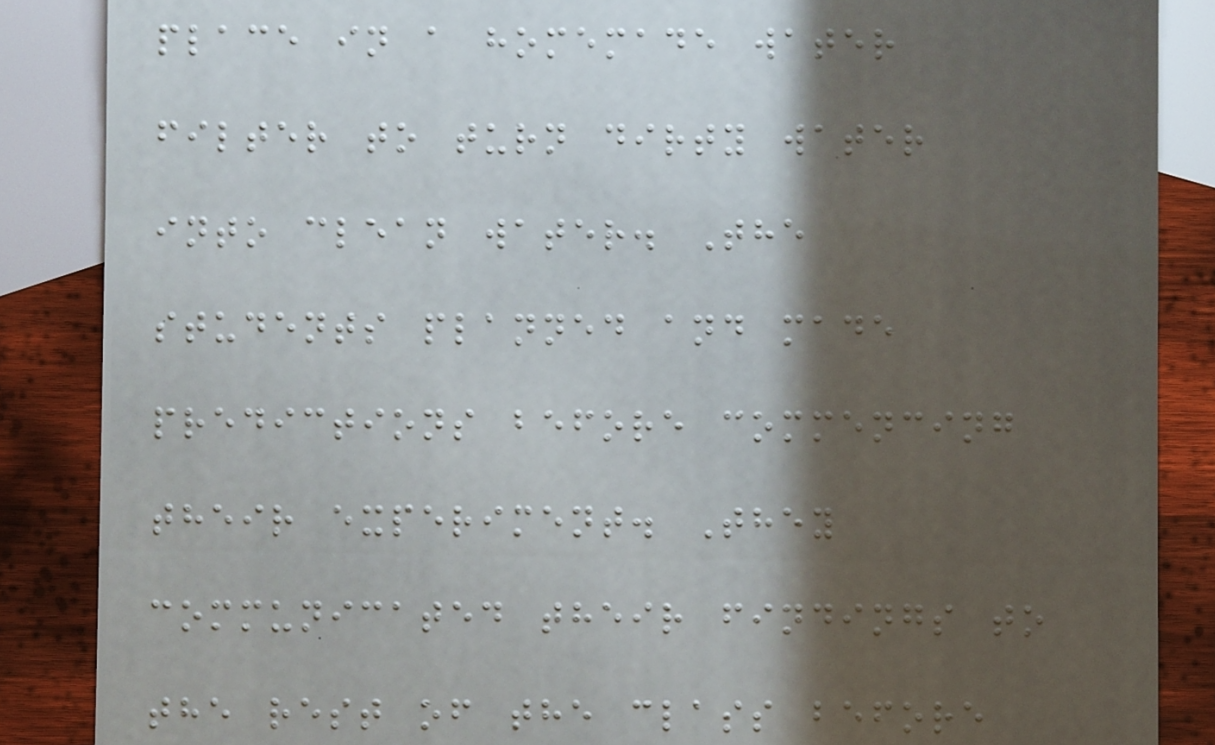place in a homemade water
filter to turn dirty water
into clean water. The
students planned and made
predictions before commencing
their experiment. They
communicated their findings to
the rest of the class before
